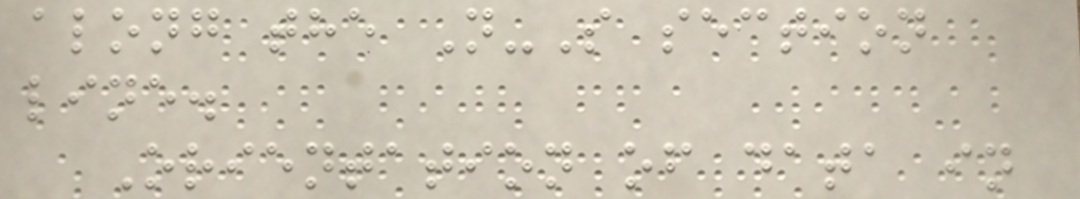along the N-S section
line.
Orientation of data in
